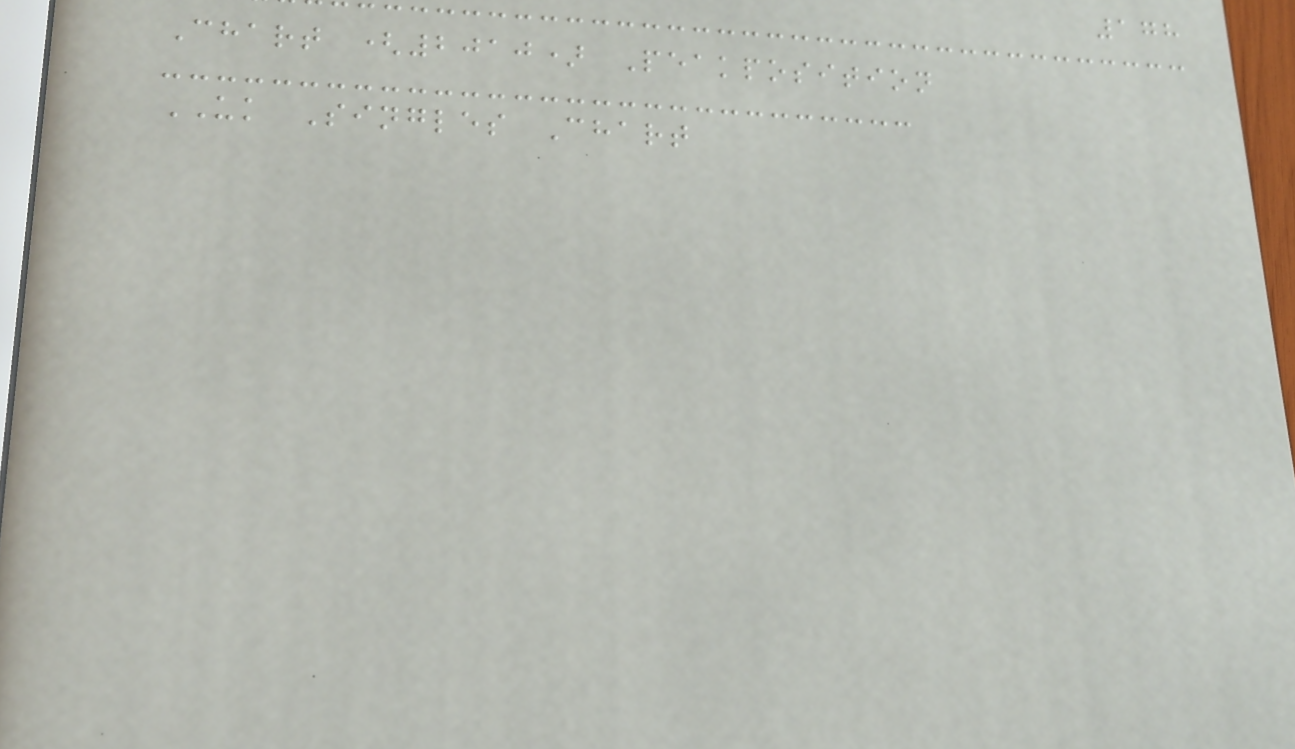178
Chart (2010) Peakposition
UK Singles Chart
